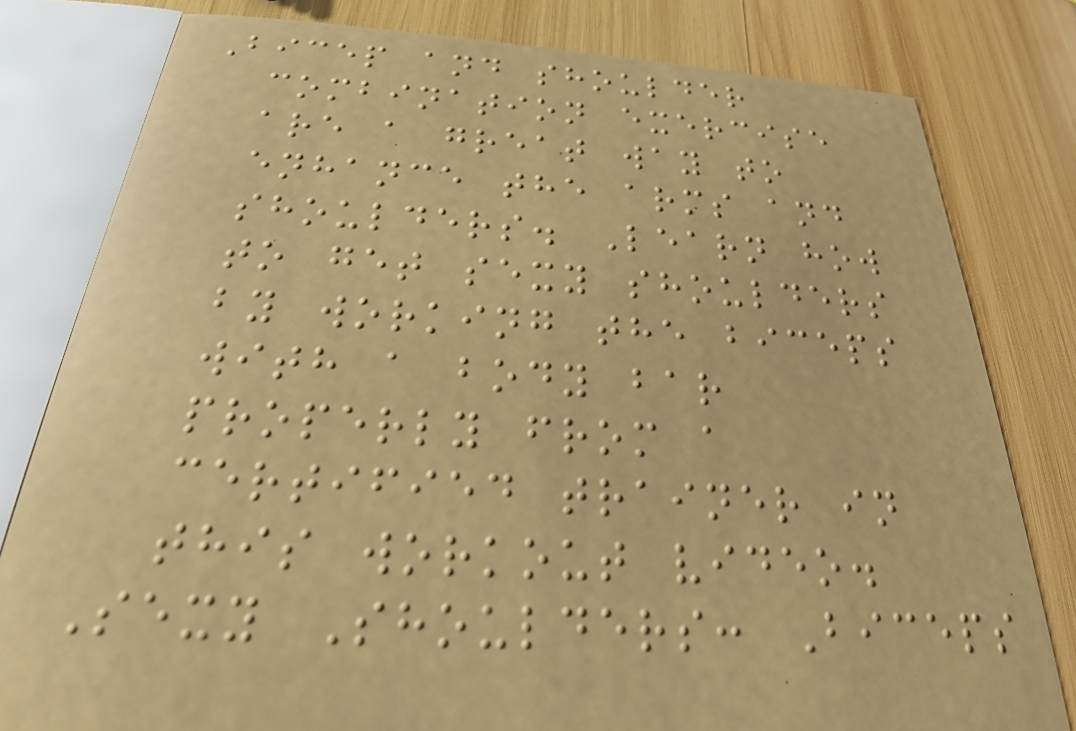Bicep and shoulder
combination exercise
are a great way to
enhance the arms and
shoulders. Learn how
to get sexy shoulders
by working the biceps
with a body bar
properly from a
certified trainer in
this workout video.
Sexy Shoulders: Biceps
